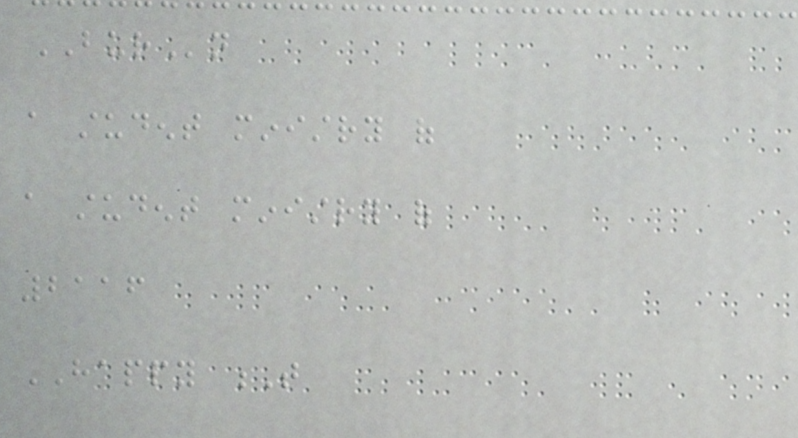BURn
a student ministry of
a student ministry of
2116
HAPPY T
